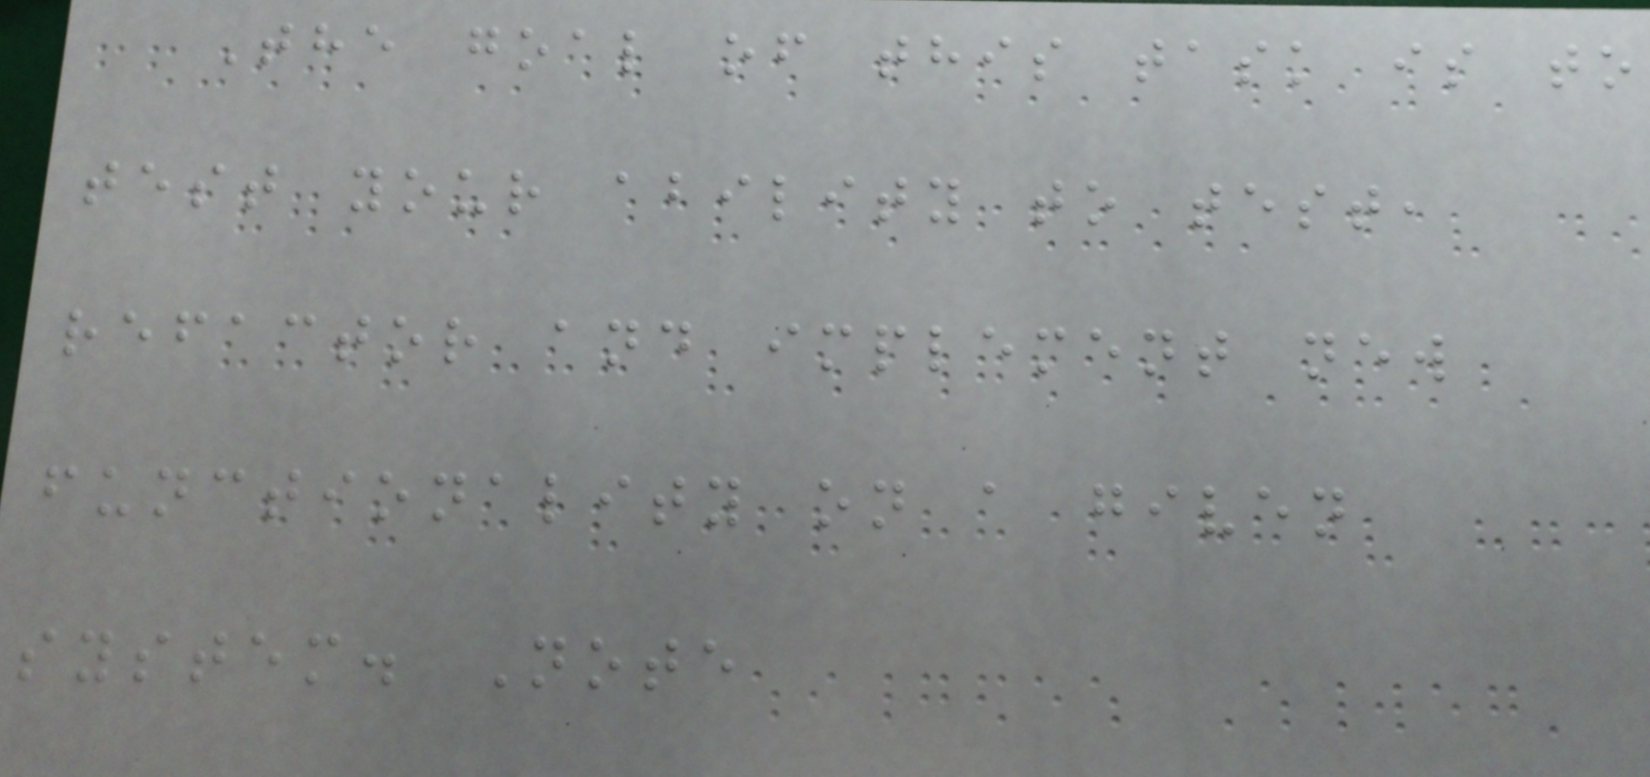The goal of this task is to
test your ability to test,
refactor and implement new
functionality on a given
system. Note
